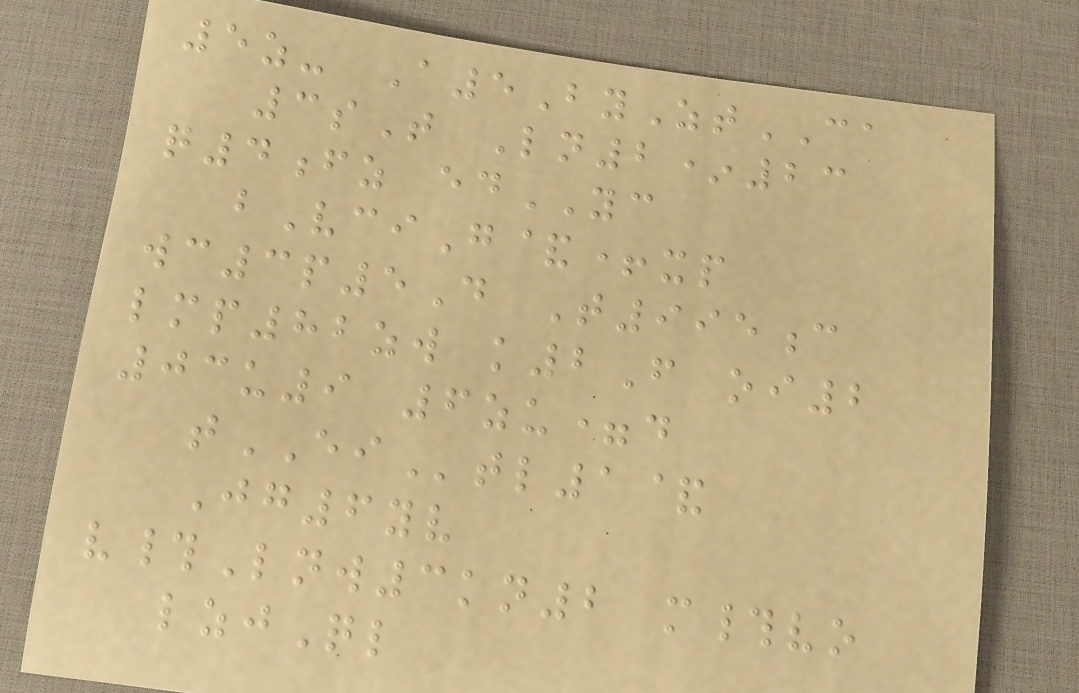5z- A5ByZtCA
3sT Ln2*23
q4fz edYC
bVciG&+xp
wc3p5D T995c
lmp82zw k2F oi2
03u9 6zu=d
tEItl1&
Jg6yv
v#Lnw3kn2 m#vo
lzjQl
